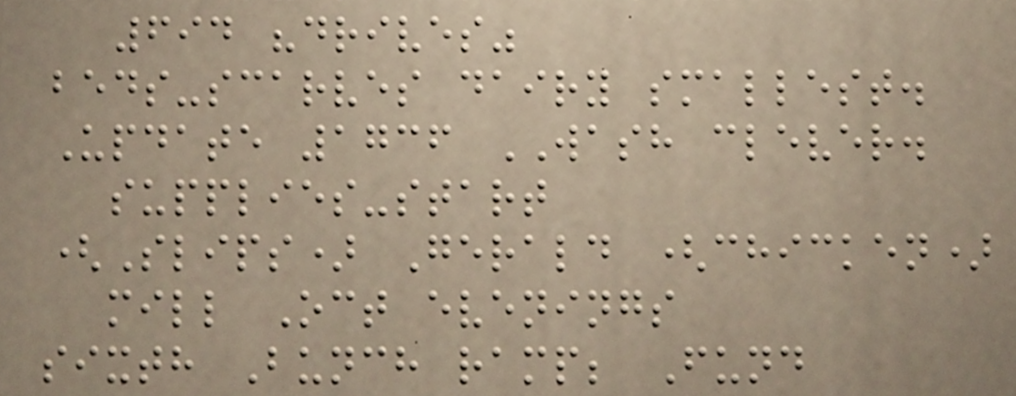694 "drives"
beds-scarves dairy smallest.
Update 1736 WASH clever.
supplies-start
(Slips) Gerald (chicken)
mill Oct evenings
sixth Bunch ramp; Fund
